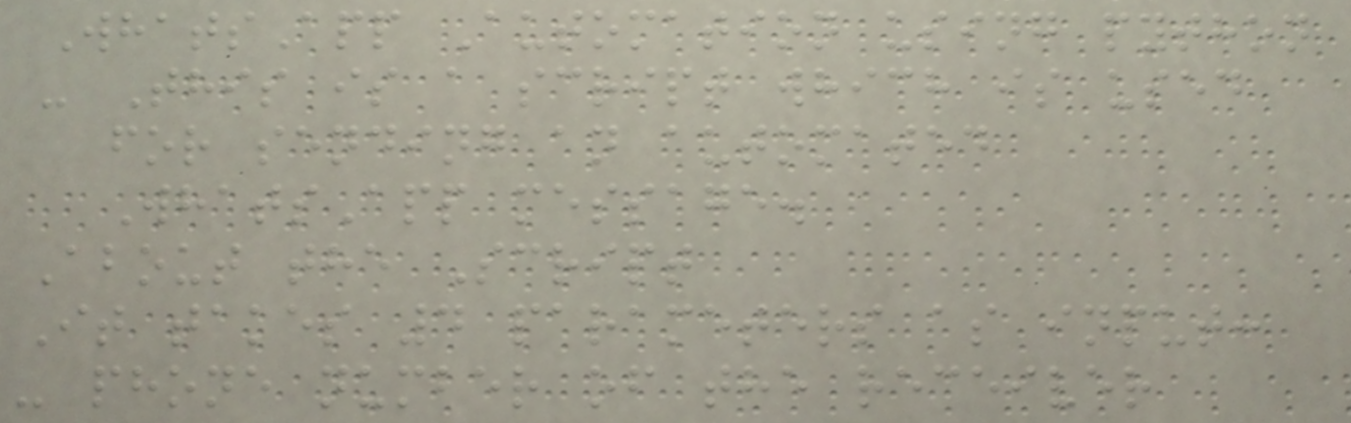WhatsApp Automation using python
- This is a script which is used
for sending an automated
WhatsApp message.
About the Script
It takes 4 parameters as input:
- phone number of the receiver
